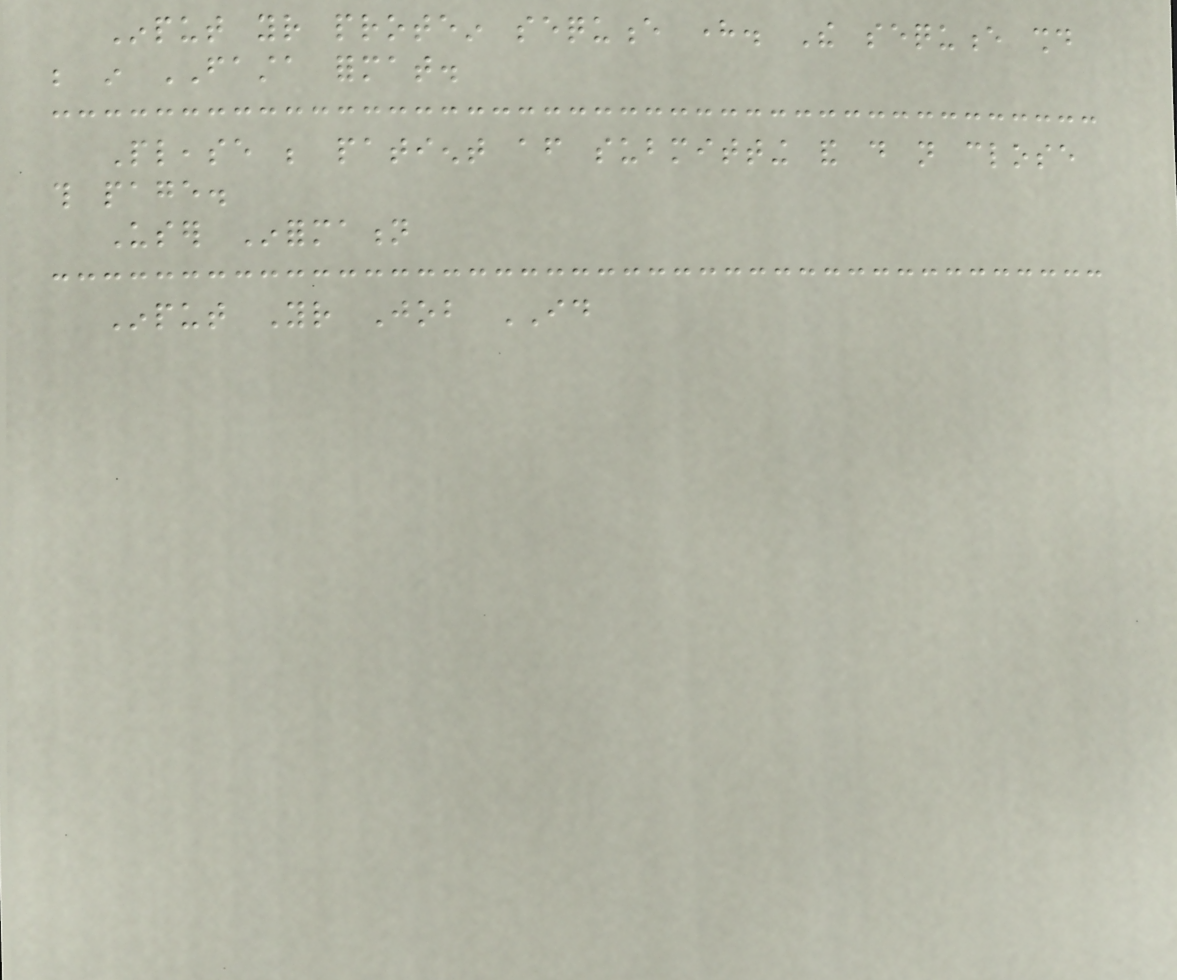Input your protein sequence here. The sequence should
be in FASTA format.
Please be patient after submitting and do not close
this page.
User Information
Input Your Job ID
